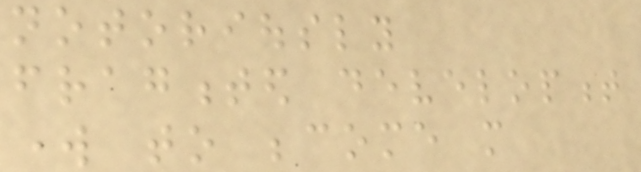notoriously
fragmented development
work to become more
